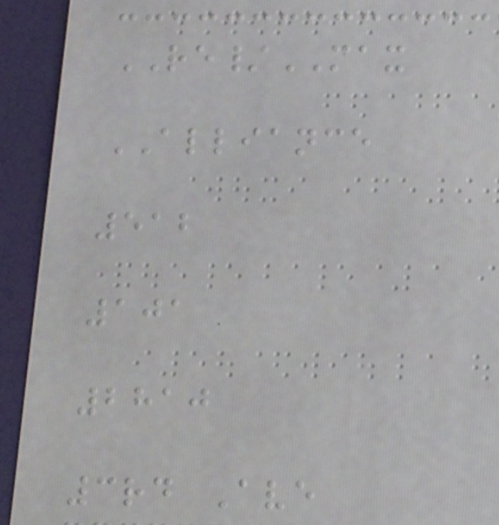RE/MAX
ALLIANCE
512
101
2810
3rd Ave
